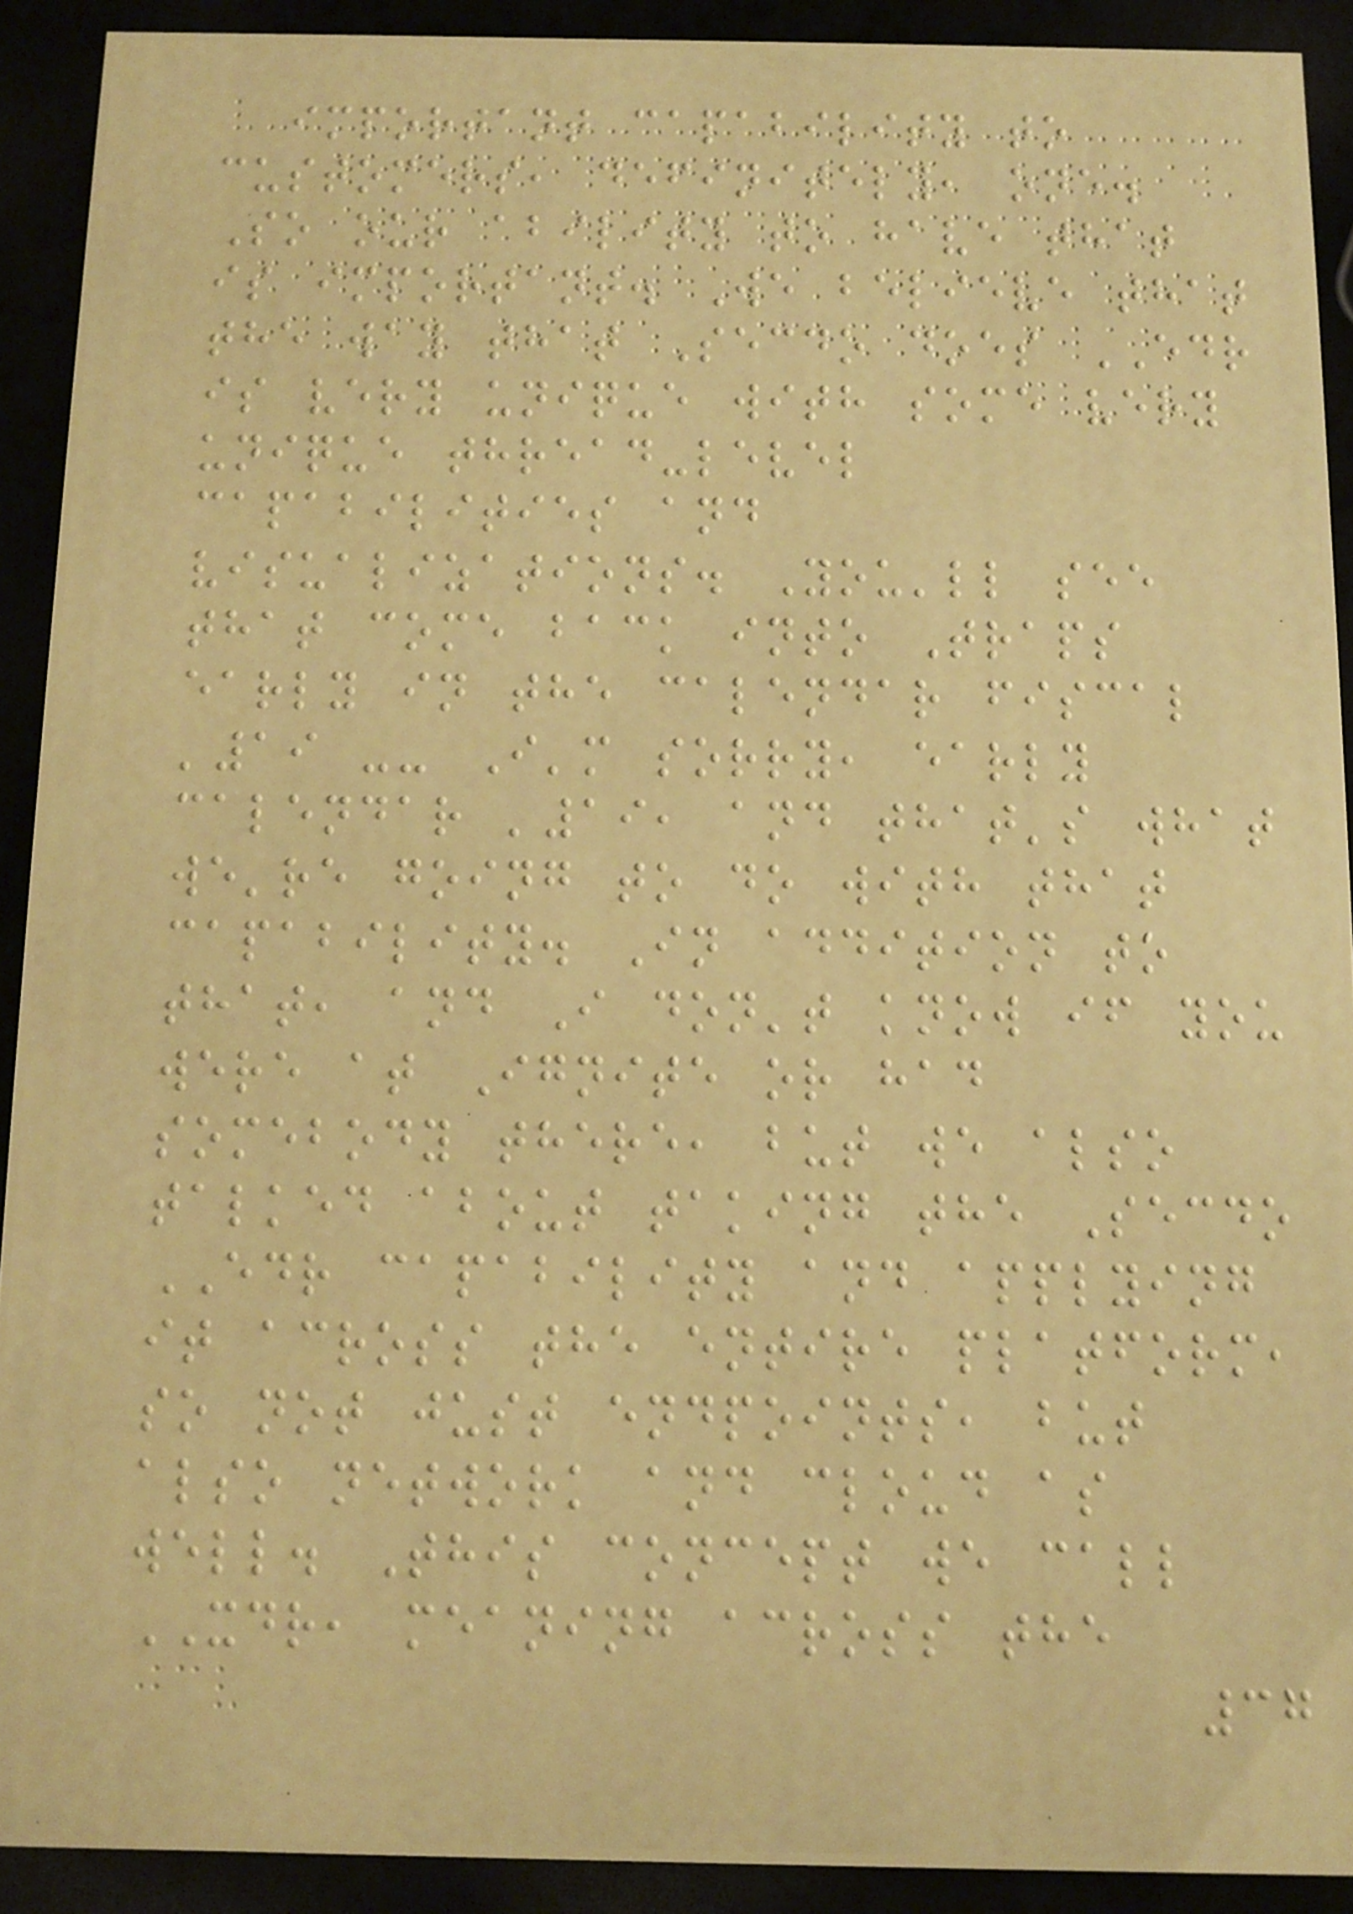important capability to
customers, definitely, one.
So our ability to have that
is important. We believe that
the way that Secdo does EDR
is very unique with some very
unique thread-level
capabilities and
visualizations. You'll see
that come back into Traps
early in the calendar fiscal
'19 -- I'm sorry, early
calendar '19, and that's what
we're going to do with that
capability. In addition to
that, and I don't know if you
were at Ignite or had
somebody there, but we also
talked about taking the Secdo
EDR capability and applying
it across the entire platform,
so not just endpoints, but
also network and cloud as
well. This concept we call
XDR, meaning across the
37
